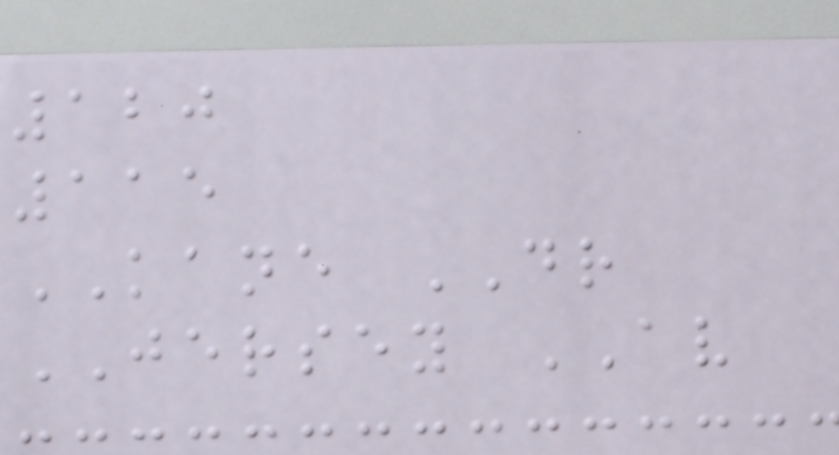120
115
KANE DR
JERSEY AV
